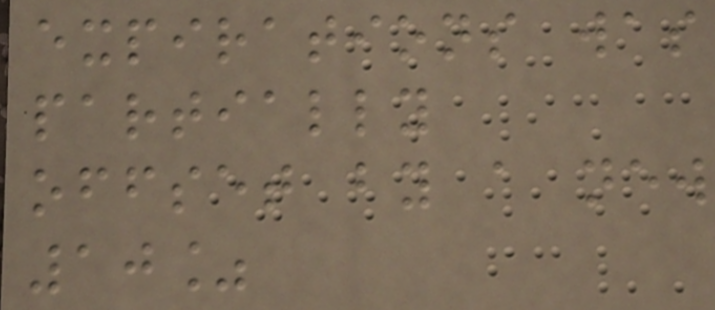expirations was
partially
offset by a new
10%
